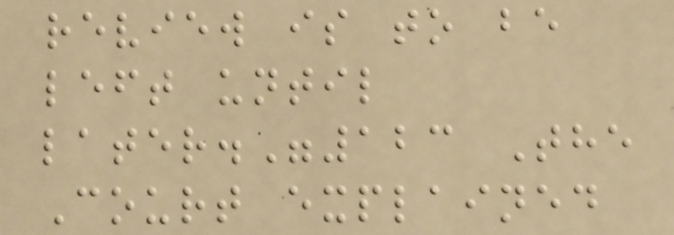review is to be
left until
later."123 The
Court explained
